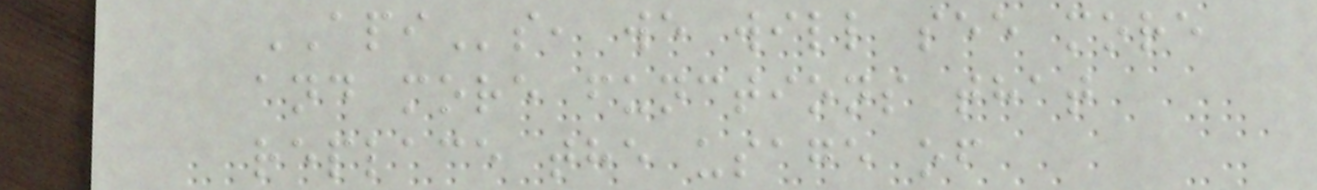APIs, we will see more
and more functions that
replace the usage of
